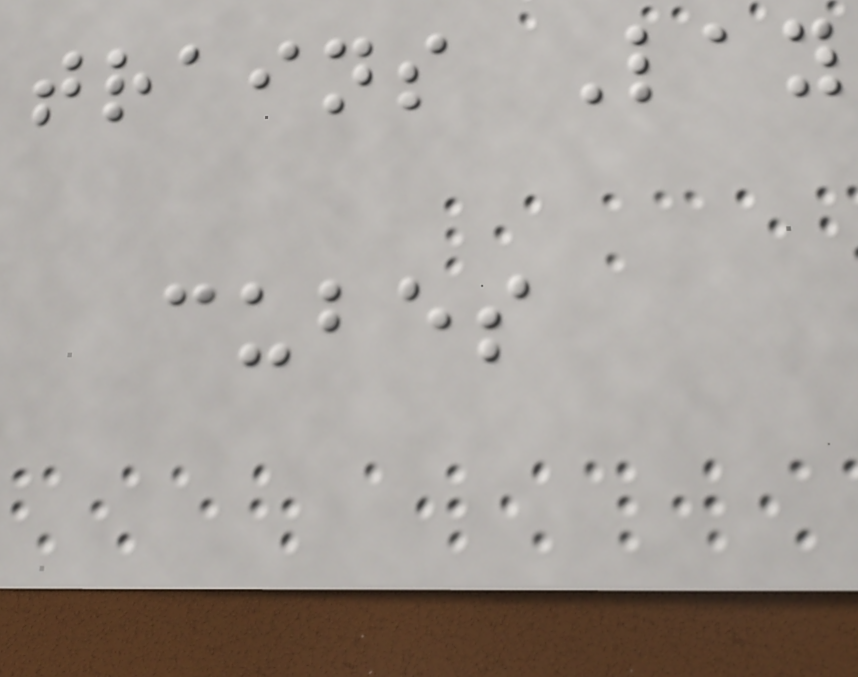trains Lay
cubes
